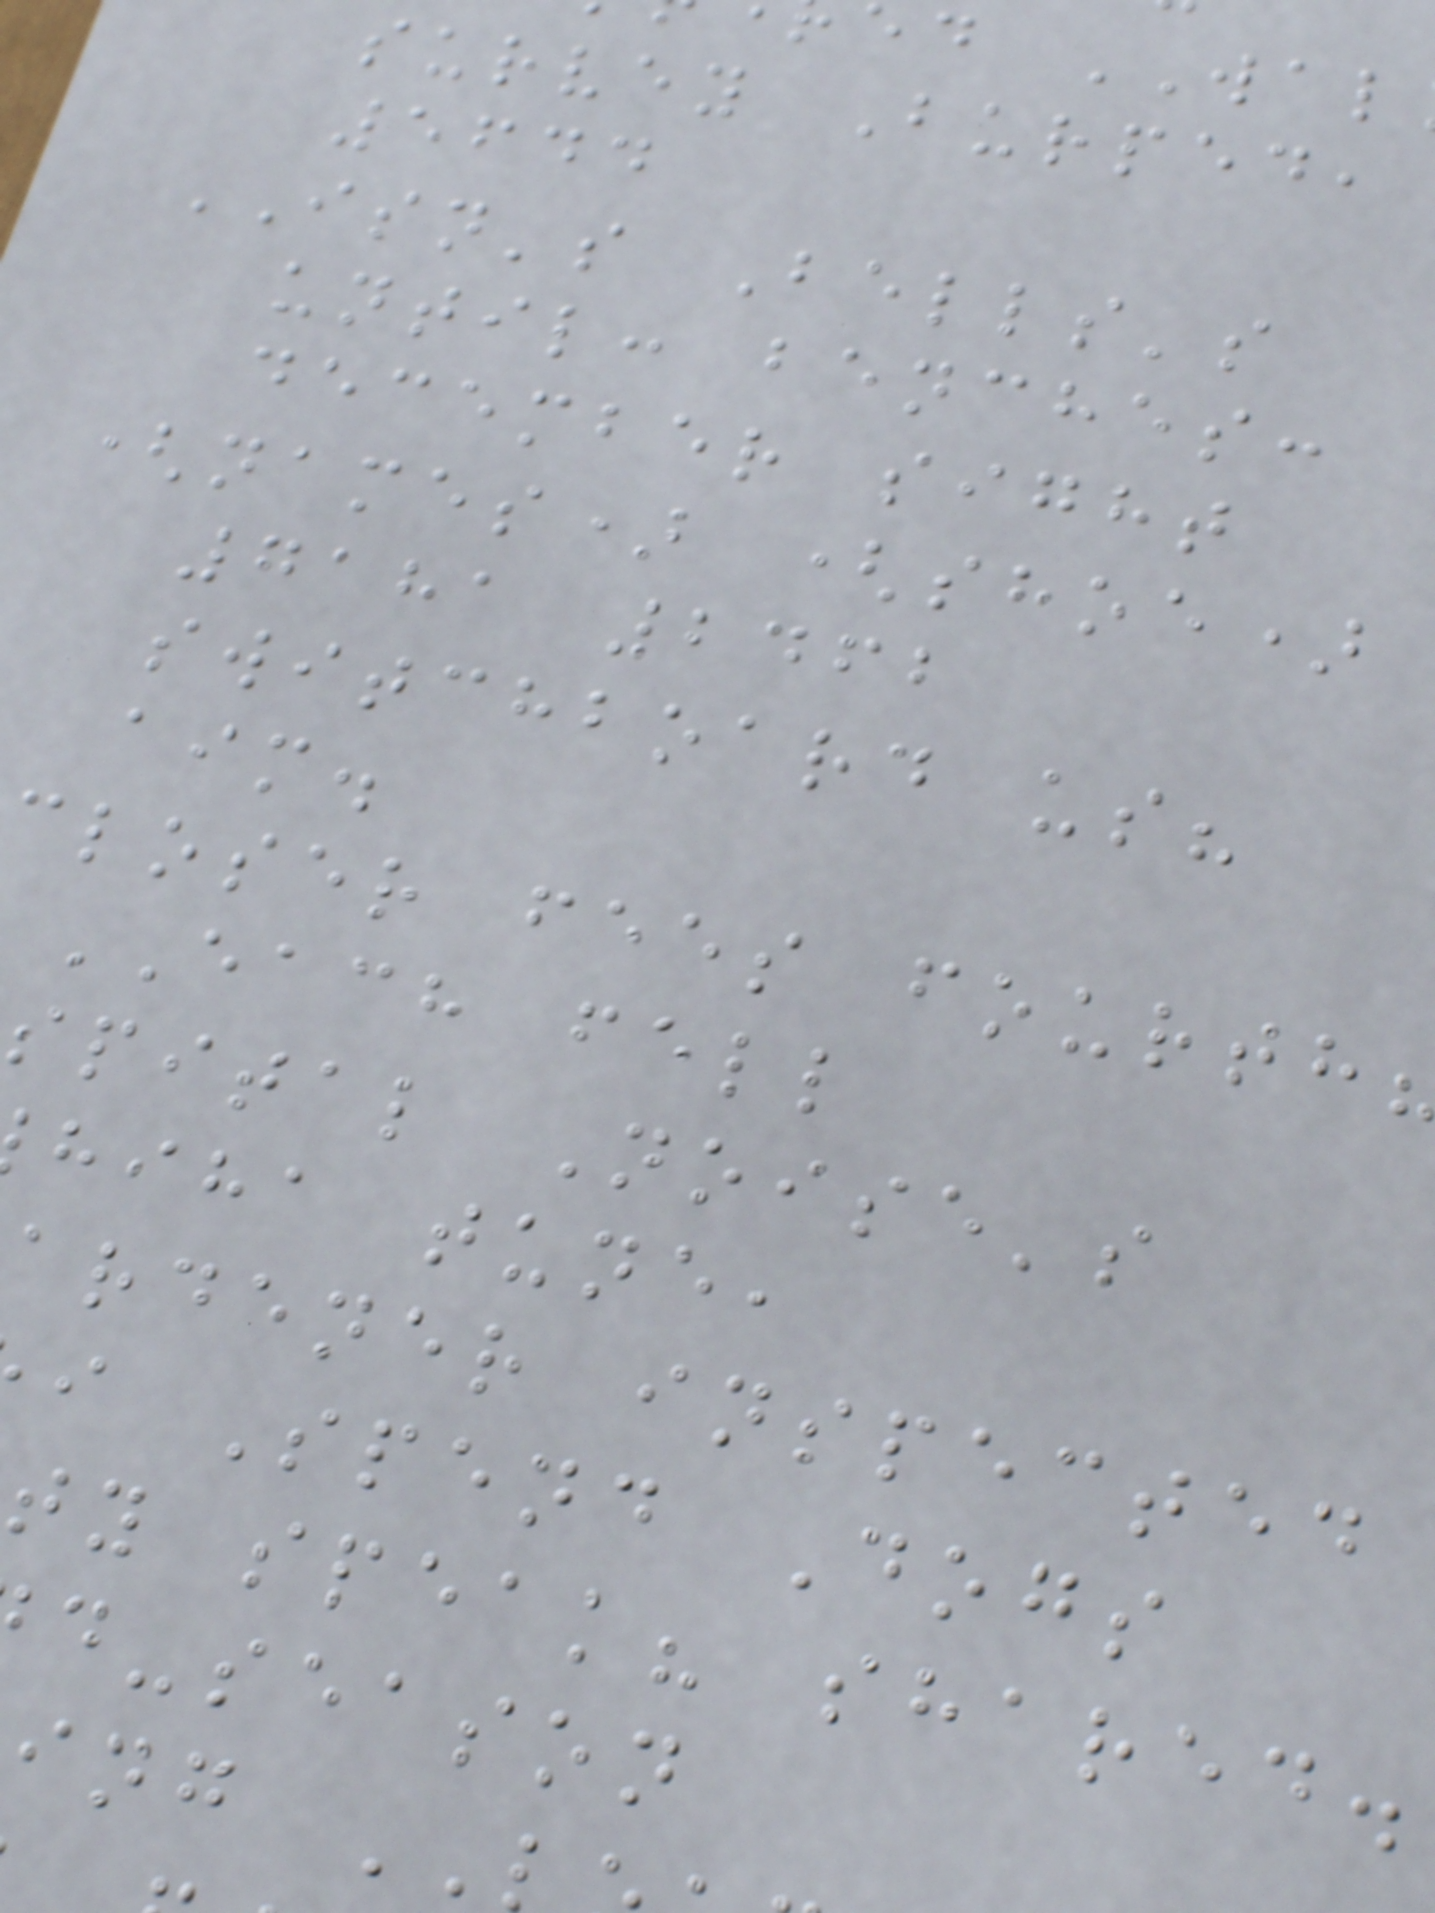d WAL
survey Burped,
5644
ISN's Bells's
until: benches:
december sight
(names) (shoe)
7181 2462
switchboard us?
aim.
closer fees fourth
EACH fell
spital Noise's
hiha tune,
ardener inspected
i Spend Dogs
ty speak? shared.
d-season
